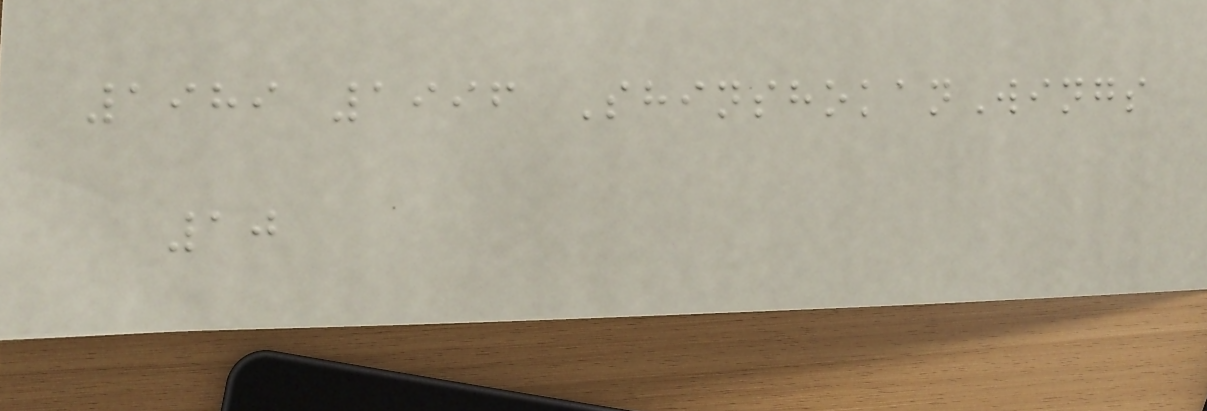1989 1996 ShinshokanWings
10
